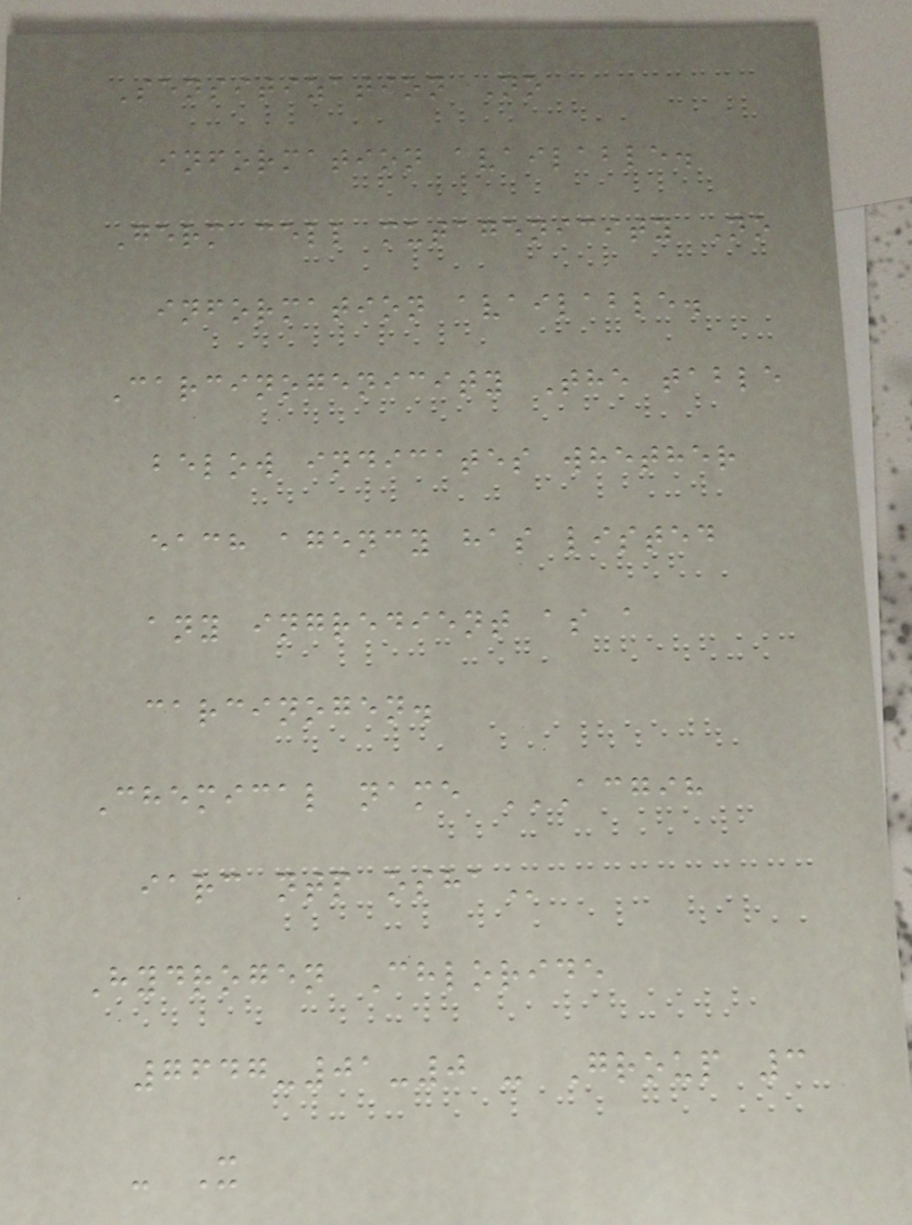Sensitization No
information available.
Germ cell mutagenicity No
information available.
Carcinogenicity The table
below indicates whether
each agency has listed
any ingredient as a
carcinogen.
Chemical name ACGIH
IARC NTP OSHA
Hydrogen Chloride
7647-01-0 - Group 3
- X
